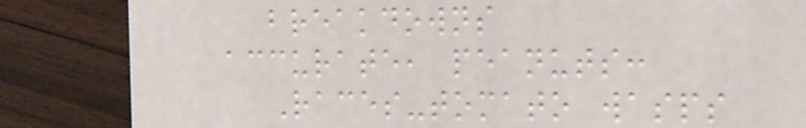breakdowns
accurate, peanuts:
Races-tomato wasps
